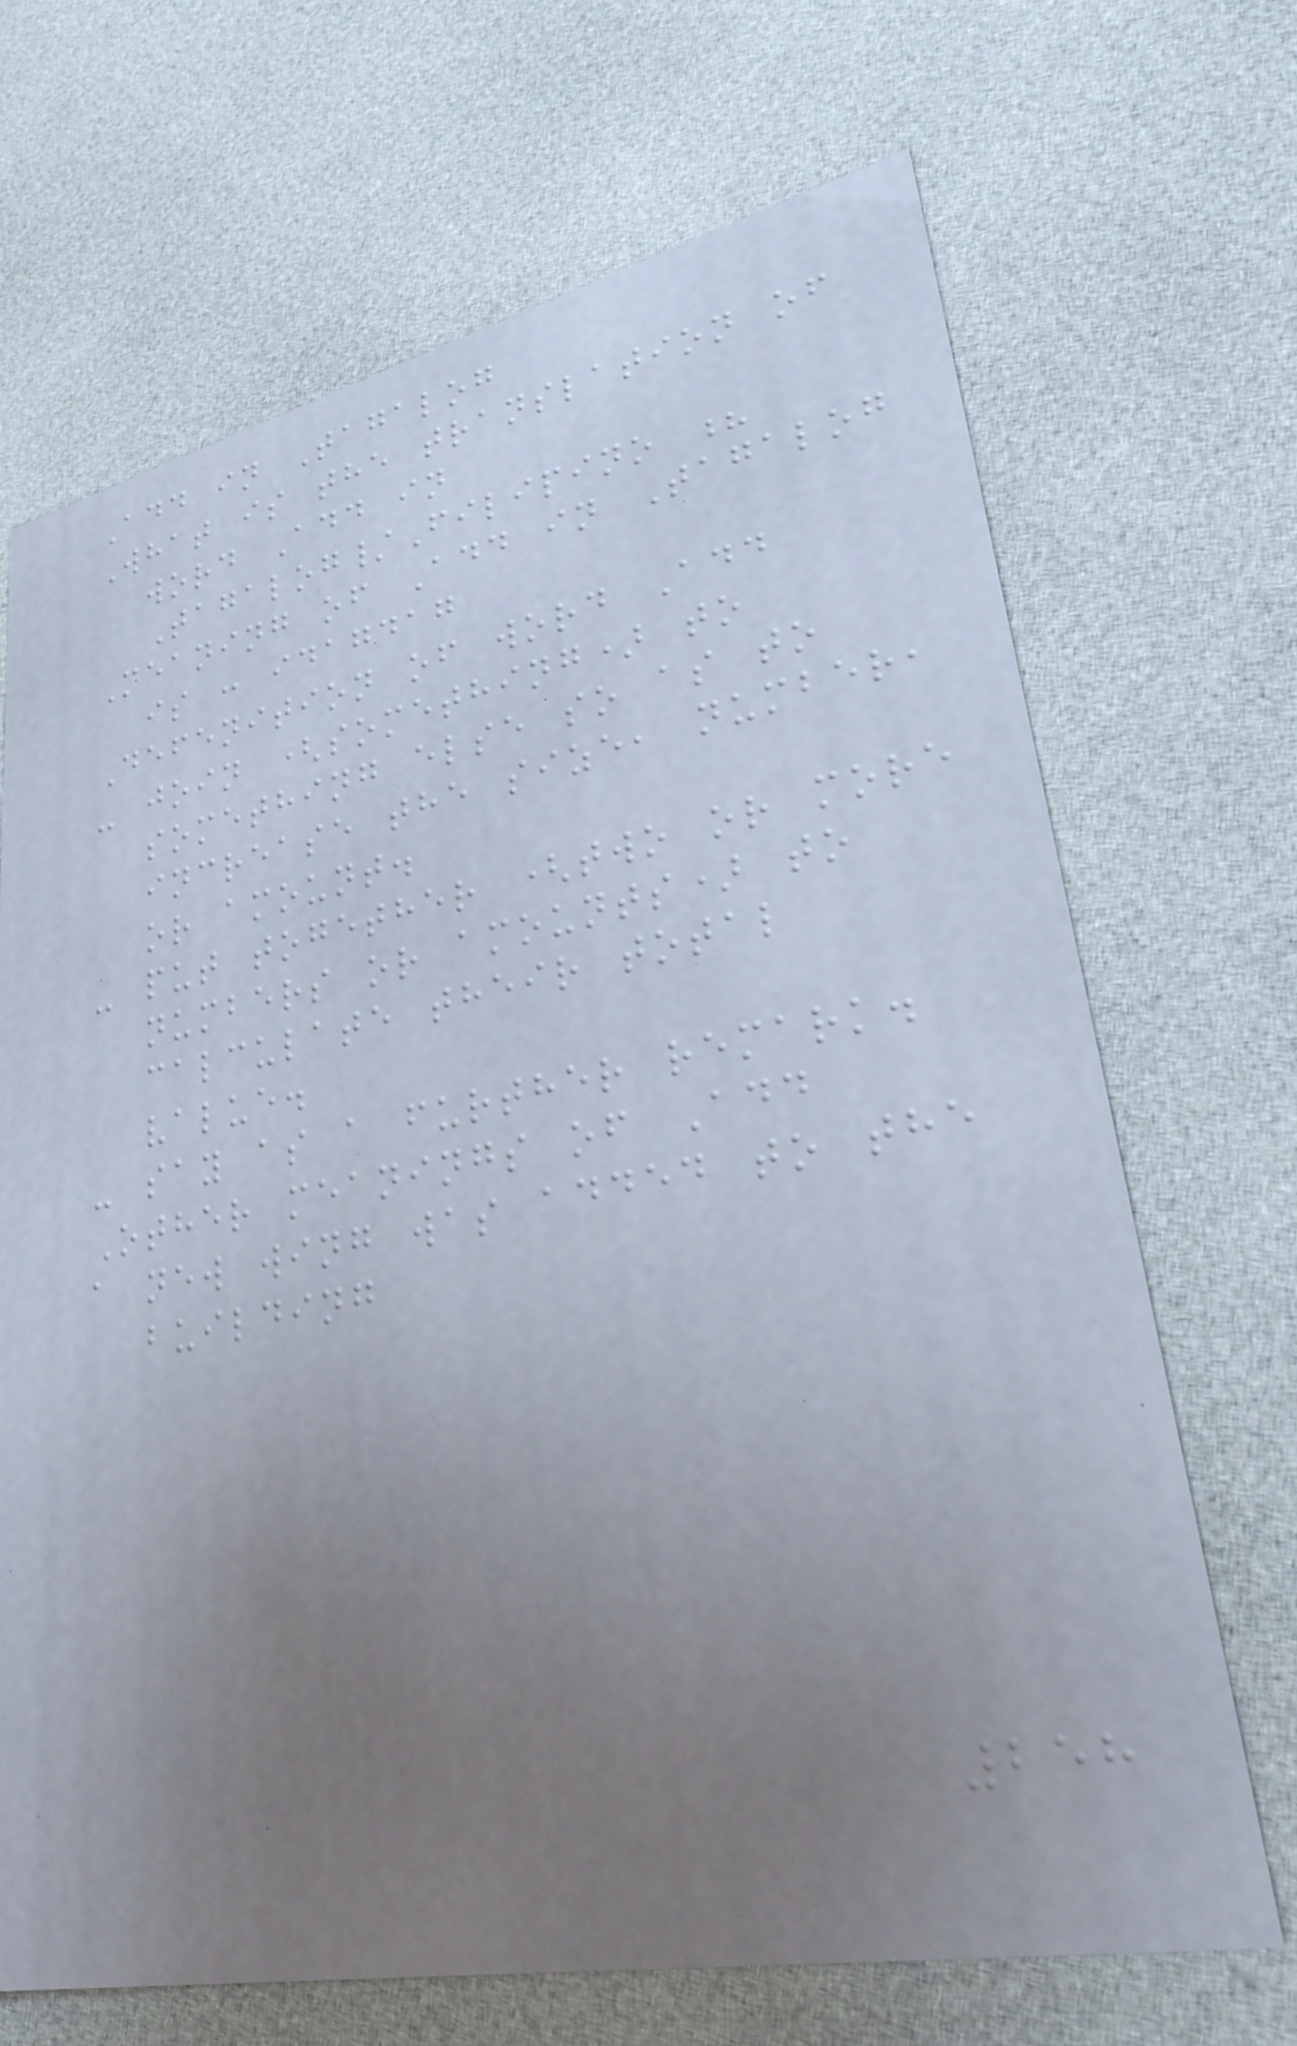Add in Tagalog
What is the translation of
word Add in
Tagalog/Filipino ?
Meaning of Add in Tagalog
is : idagdag
Defenition of word Add
- join (something) to
something else so as to
increase the size, number,
or amount.
- put together (two or more
numbers or amounts) to
calculate their total
value.
- say as a further remark.
Other meanings of Add
a new wing was added to the
building
258
